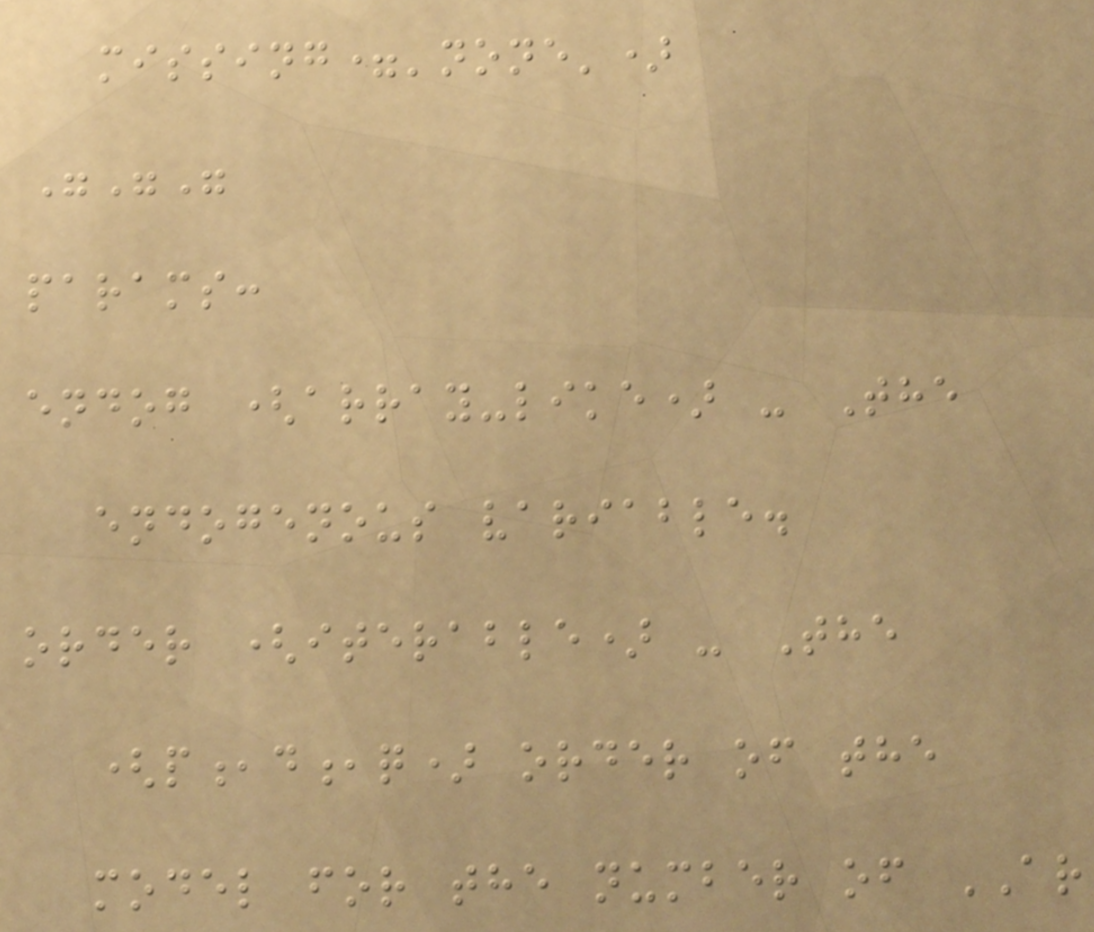missing='none')
"""
params:
endog (array-like) - The
endogenous variable.
order (iterable) - The
(p,d,q) order of the
model for the number of AR
